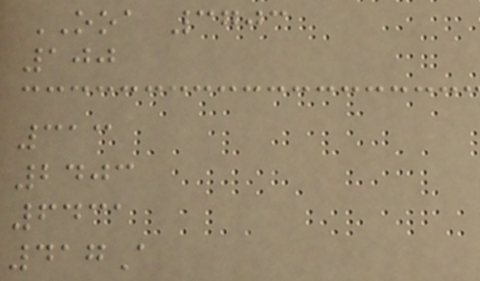OOA 3703
100
313
2403
6431
417A
